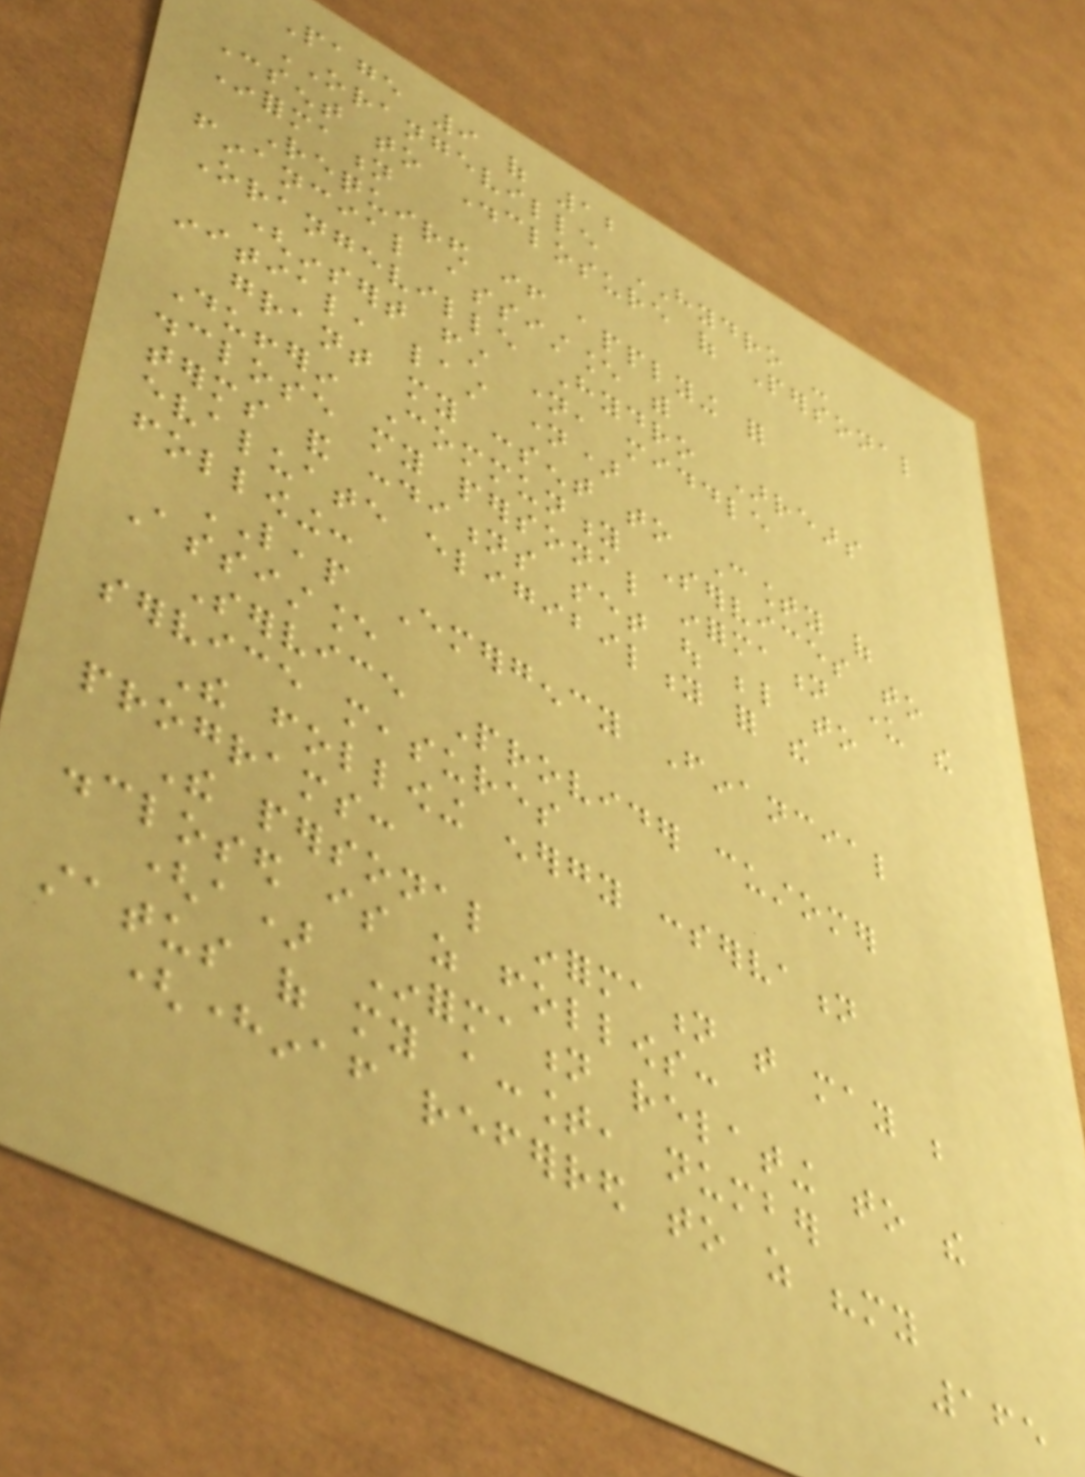Page 9 of 12
ORANGEVILLE HYDRO -
Consent to Disclosure of Personal
Information
Required if applying for
financial assistance with
Orangeville Hydro Arrears
(insert first name, middle
initial, last name)
grant my consent to County of
Dufferin Community Services to
disclose my personal information under the
terms and conditions set out below to
evaluate eligibility for the
following:
LEAP Emergency Financial
Assistance
Service Provider customer
service measures
The following energy conservation
programs:
The personal information that may be
disclosed is as follows:
(a) Information relating to the
status of my account, number
(hereinafter referred to as "my
165
